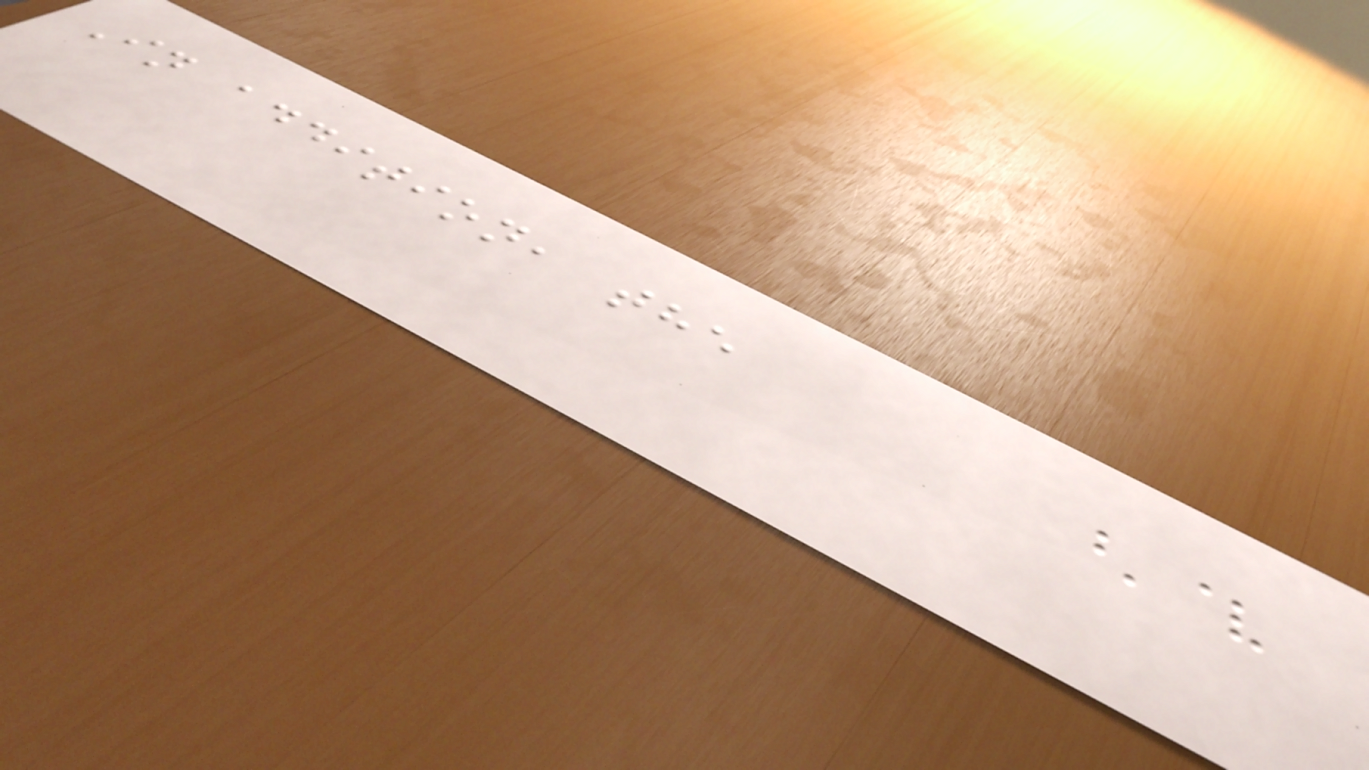In addition, the
